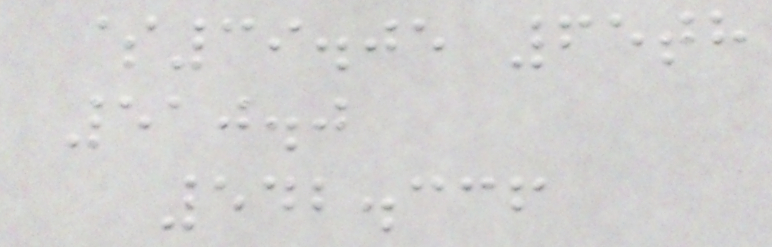$39.05 65th
510.0
542.336
